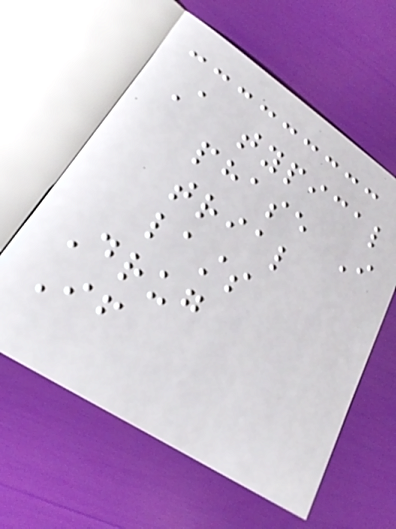A typical
phase I
trial
lasts
Drug
If
